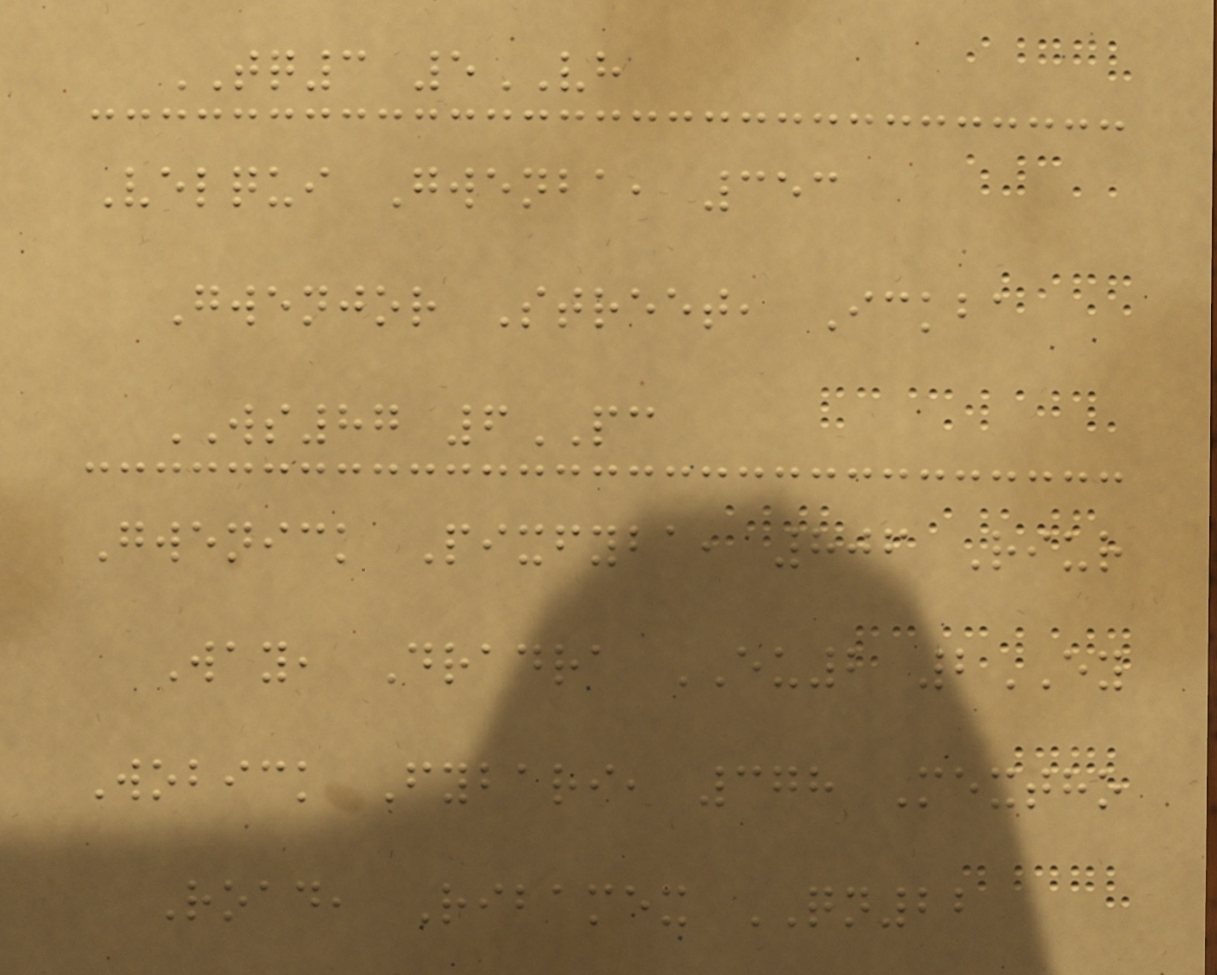TQ3 5VH
Velqui Gwenba, 353
Gwenjor Street, Ickba
WS87 6PC
Gwenick Pixfyba, 806 Riur
Way, Dradra EU2 2EY
Wobick Fybari, 378 Mextho
Road, Ribamex QN22
